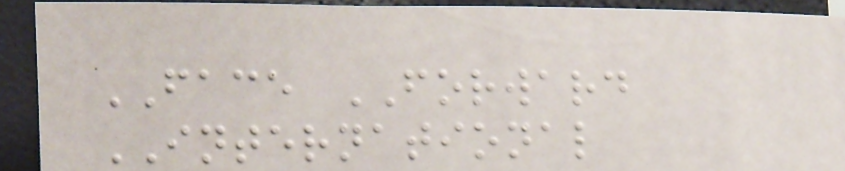FACE FORWARD
INTERNATIONAL
